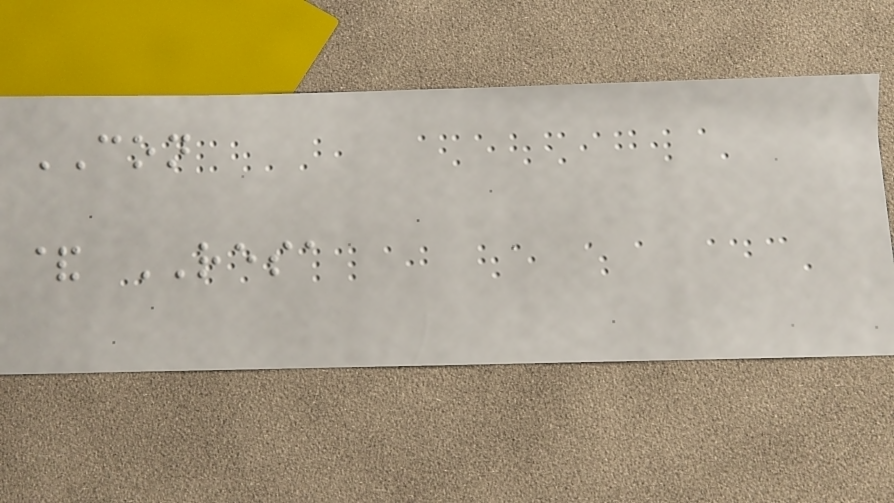CON
& RESA
